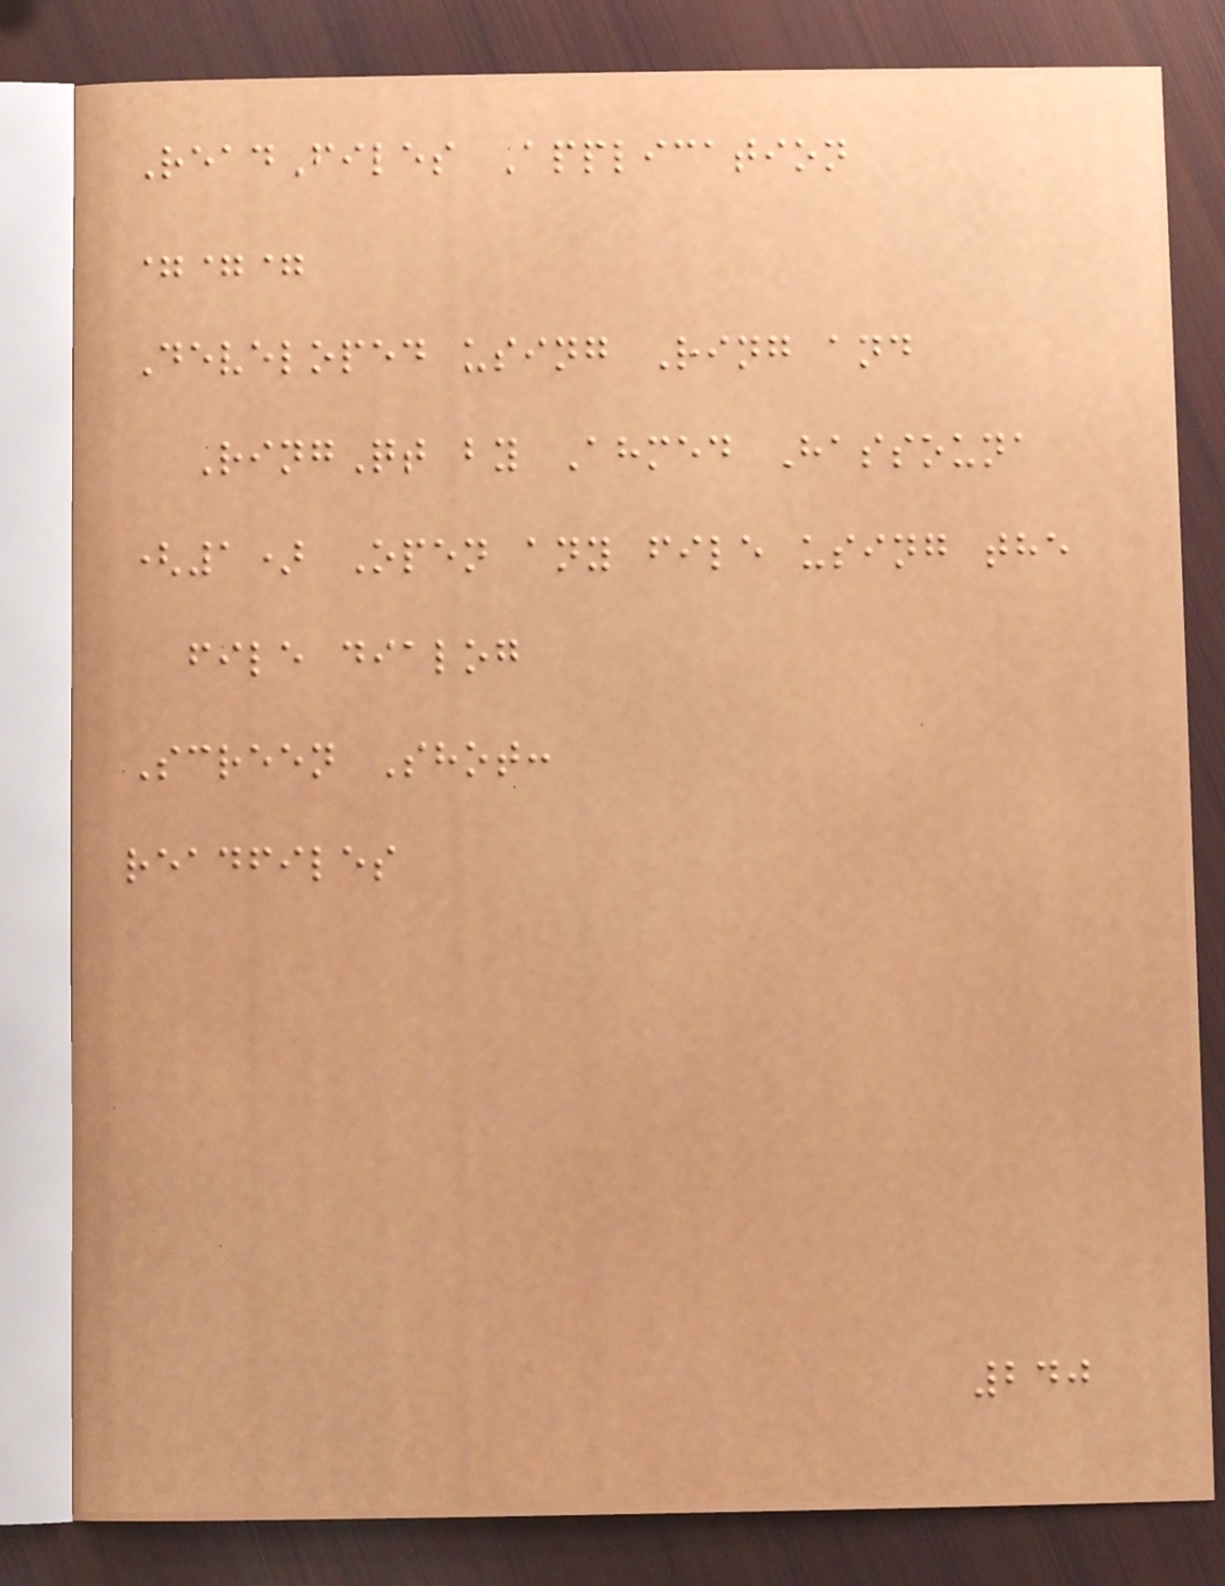ReadFiles Application
===
Developed using Ring and
RingQt by Ahmed Hassouna
(1) Open any file using the
file dialog
Screen Shot:
readfiles
240
